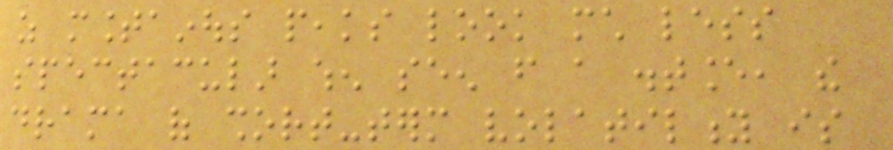as mountainous peaks look much less
spectacular when seen from a distance, the
drama of short-term volatility is
